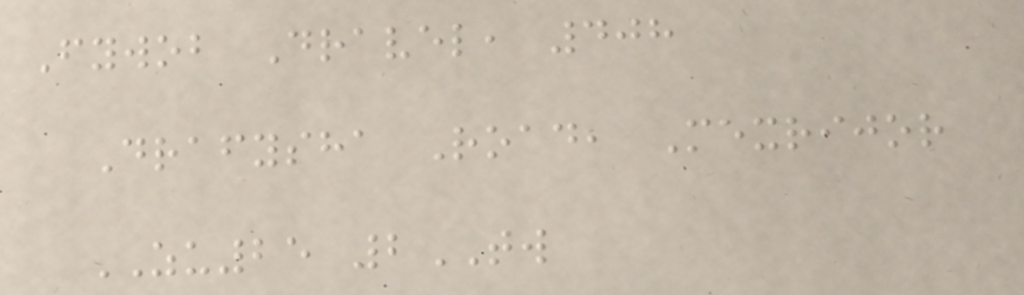Fywob Dravel, 408
Drafysha Road, Mexrijor
ZU25 2TW
